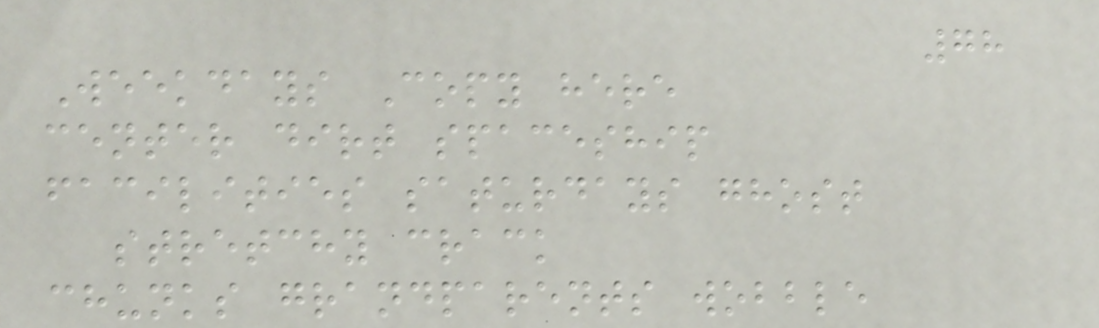78
Weekdays Copy here
center dirt spaceship
facilities saturdays ghost
stretchy crack
chunks grandparents wobble
